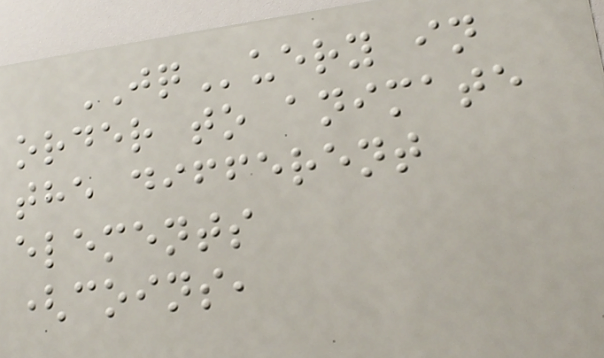JQuery in
order to animate
the different
elements
(coins,
